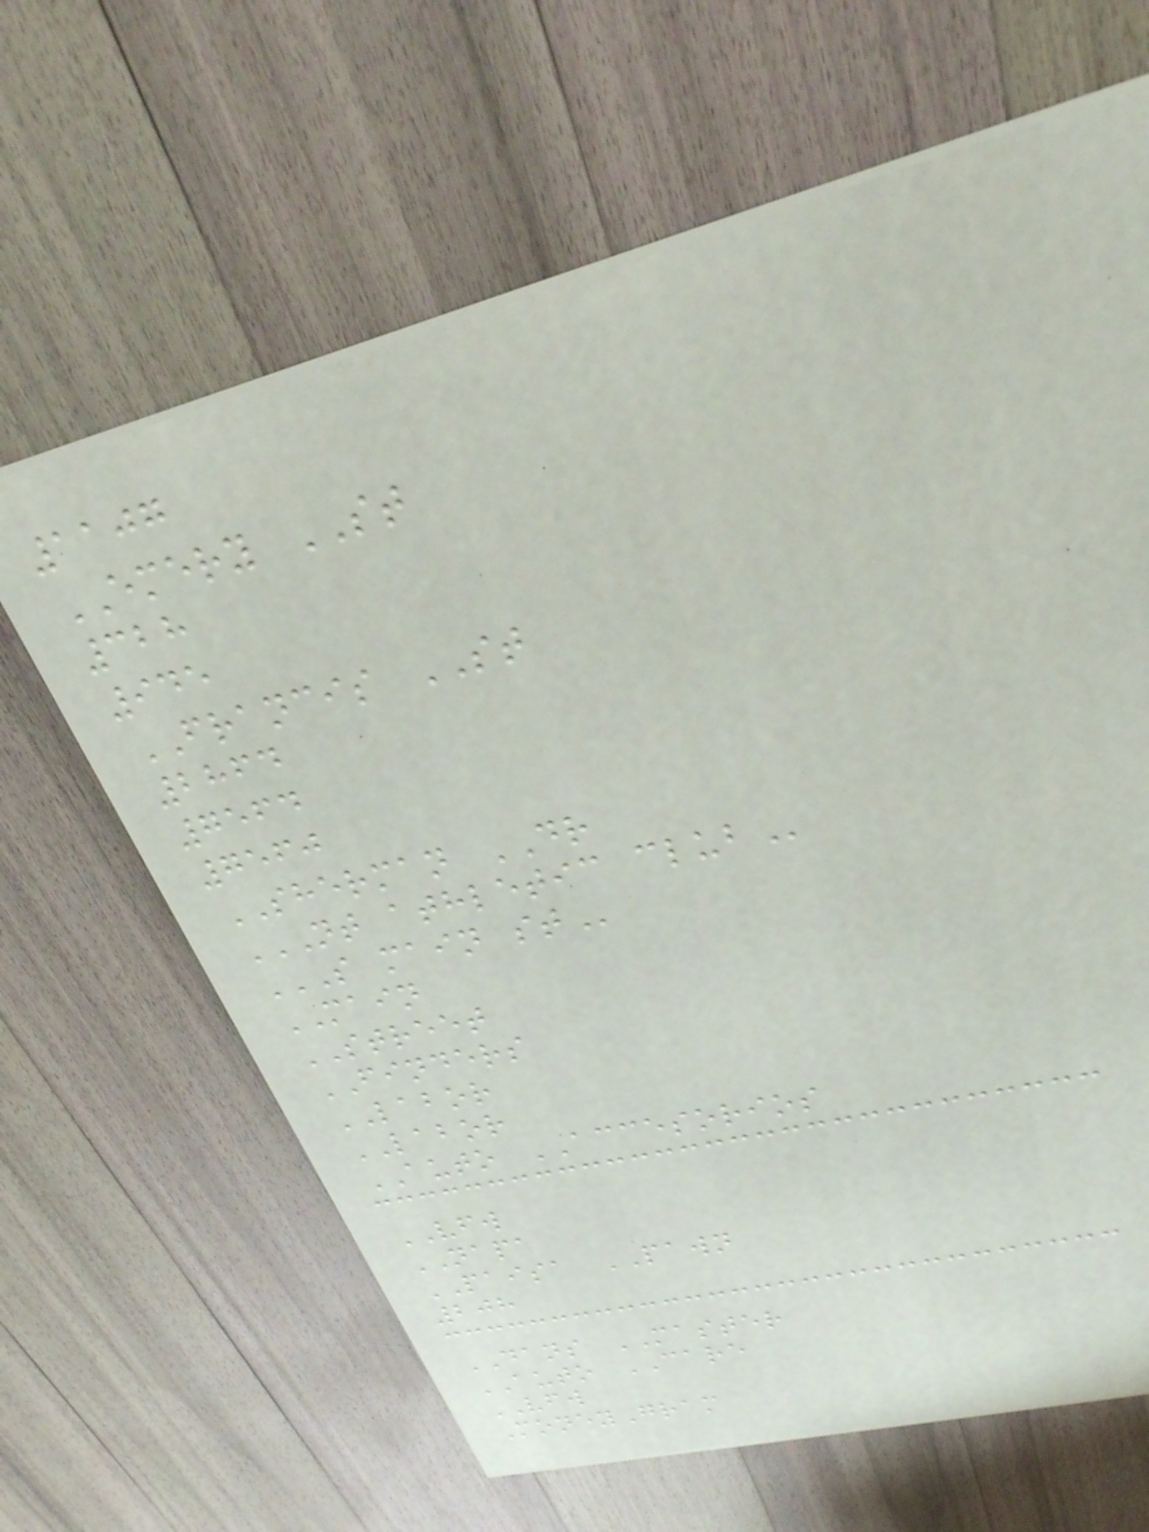1107
EMERY ST
328
945
FRANCIS ST
2864
7564
7560
SHERMAN DR
NT ATHLETIC CLUB
S MAIN ST
MAIN
STREET
FINDERS
LABOR
LABOR
AUTO ACCESORIOS
VFW
NAPA
PAISA PAWN
208
DANS MASTER
AUTO CARE
VFW
MoneyGram
